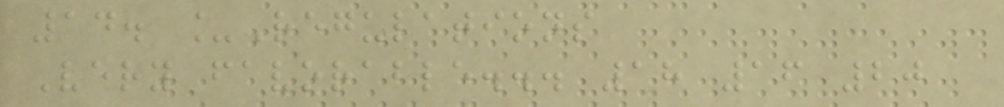14. _Regulations
Very favorable... 18 16 20
